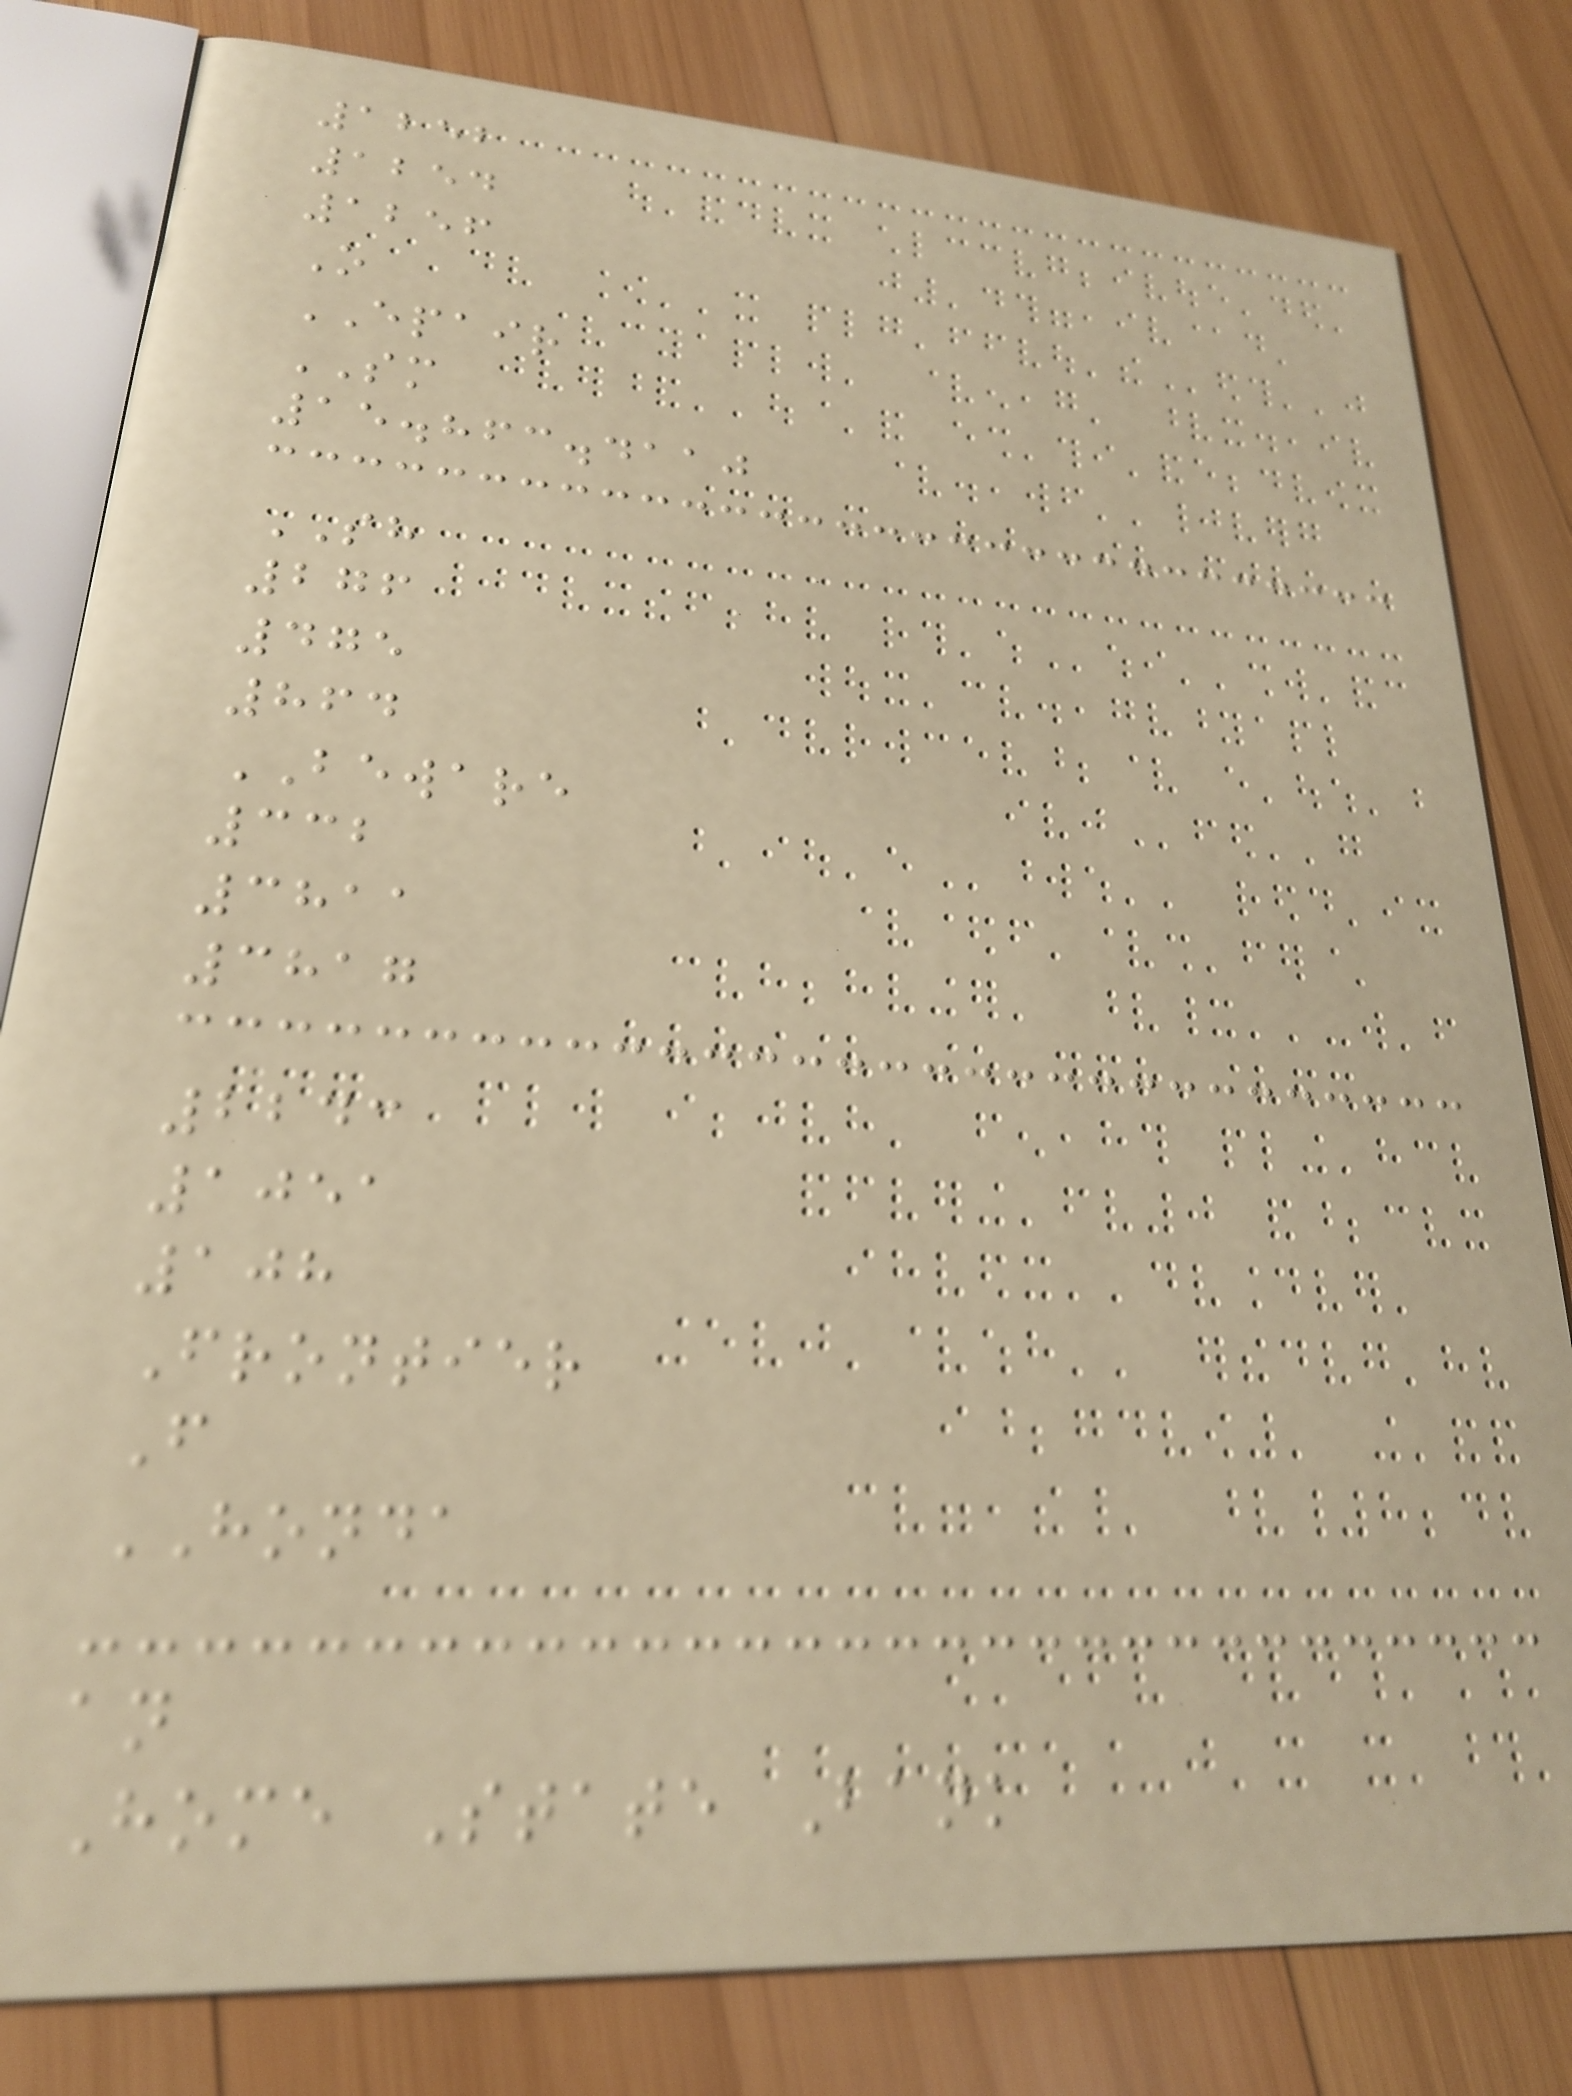1252
1254
1256
O
EPAIR
SM
15.863.4110
SH
276
475
864
BEWARE
332
3811
3817
2243
1051
108
Frontier
F
HONDA
an
Home State Bank
